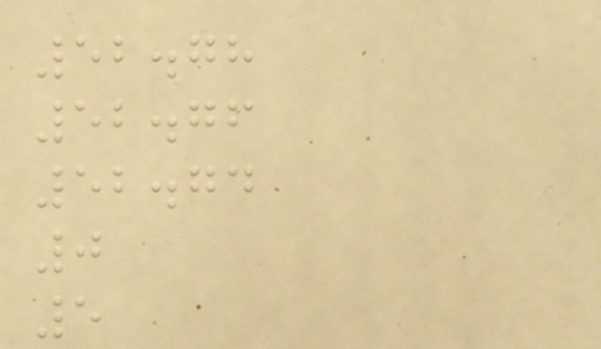52.78
52.76
52.74
0
5
